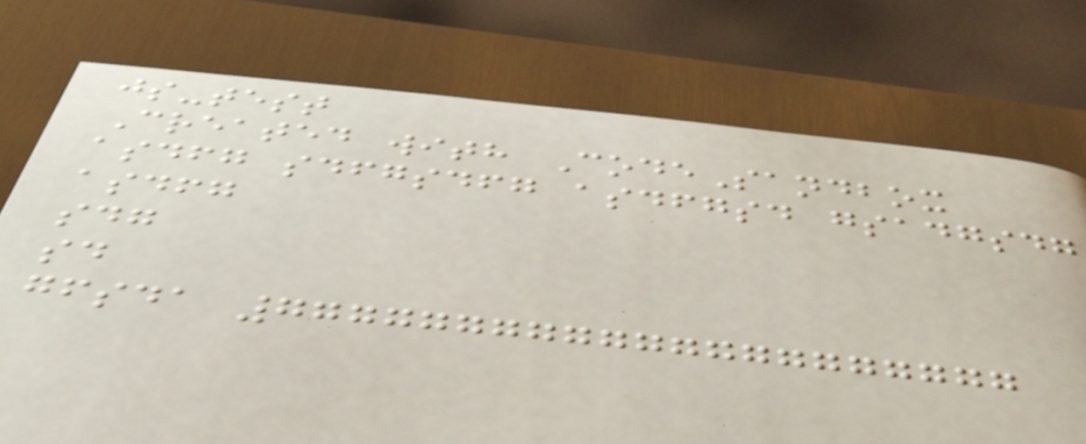js-test
Created with CodeSandbox
asdfg sdfgsdfg asdfgsd gsadgsdg
asdfg
sdg
sd
gfsda 777777777777777777777
